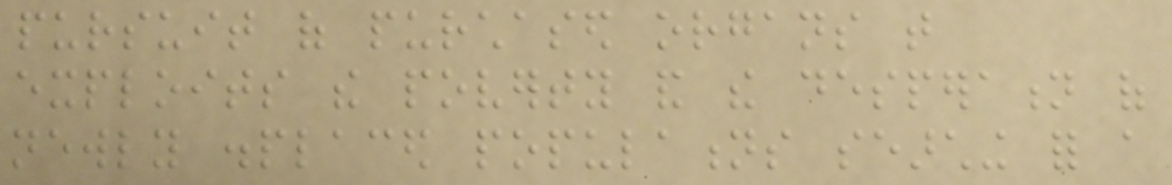pursuit of purchased organs that
exploits the poverty and the desperation of
newly displaced populations searching for a
